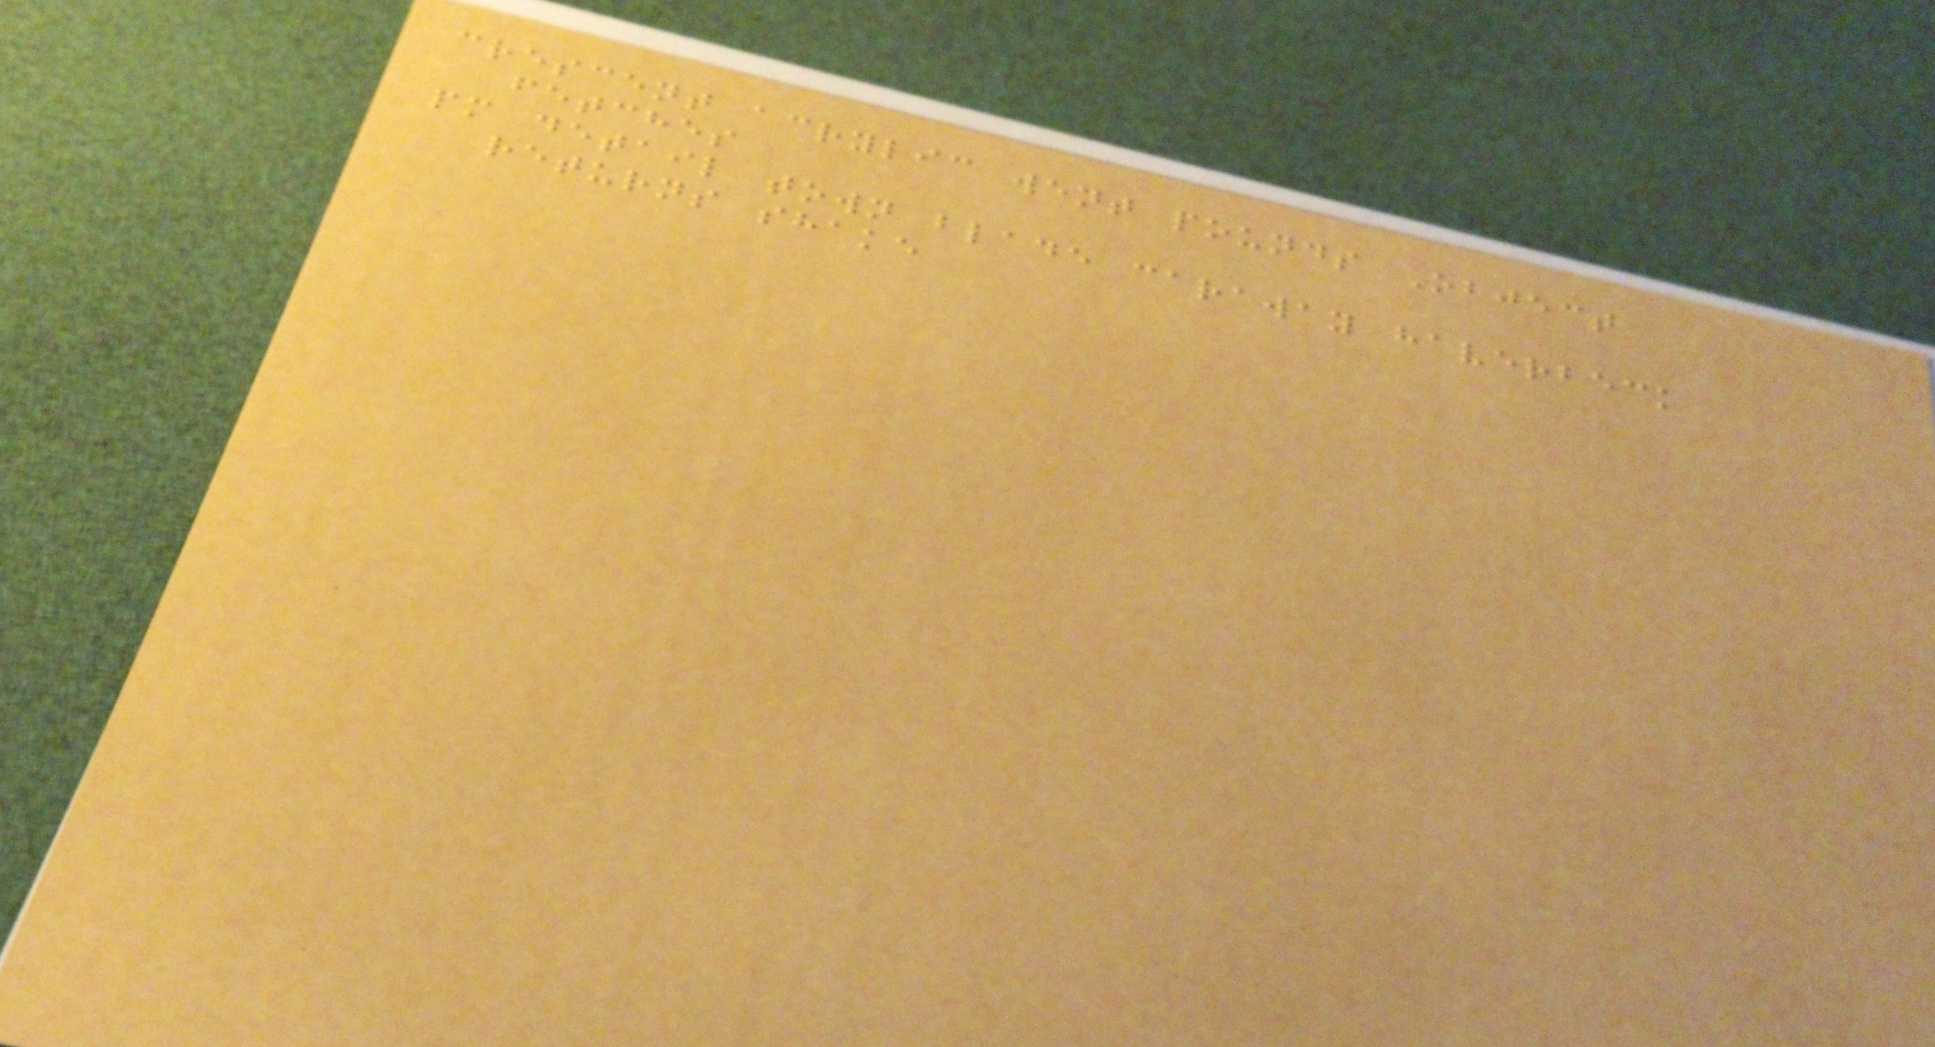crescent acrylic went pounds Object
fetches
pm detail town blade caraway haverbeck
returns shake
